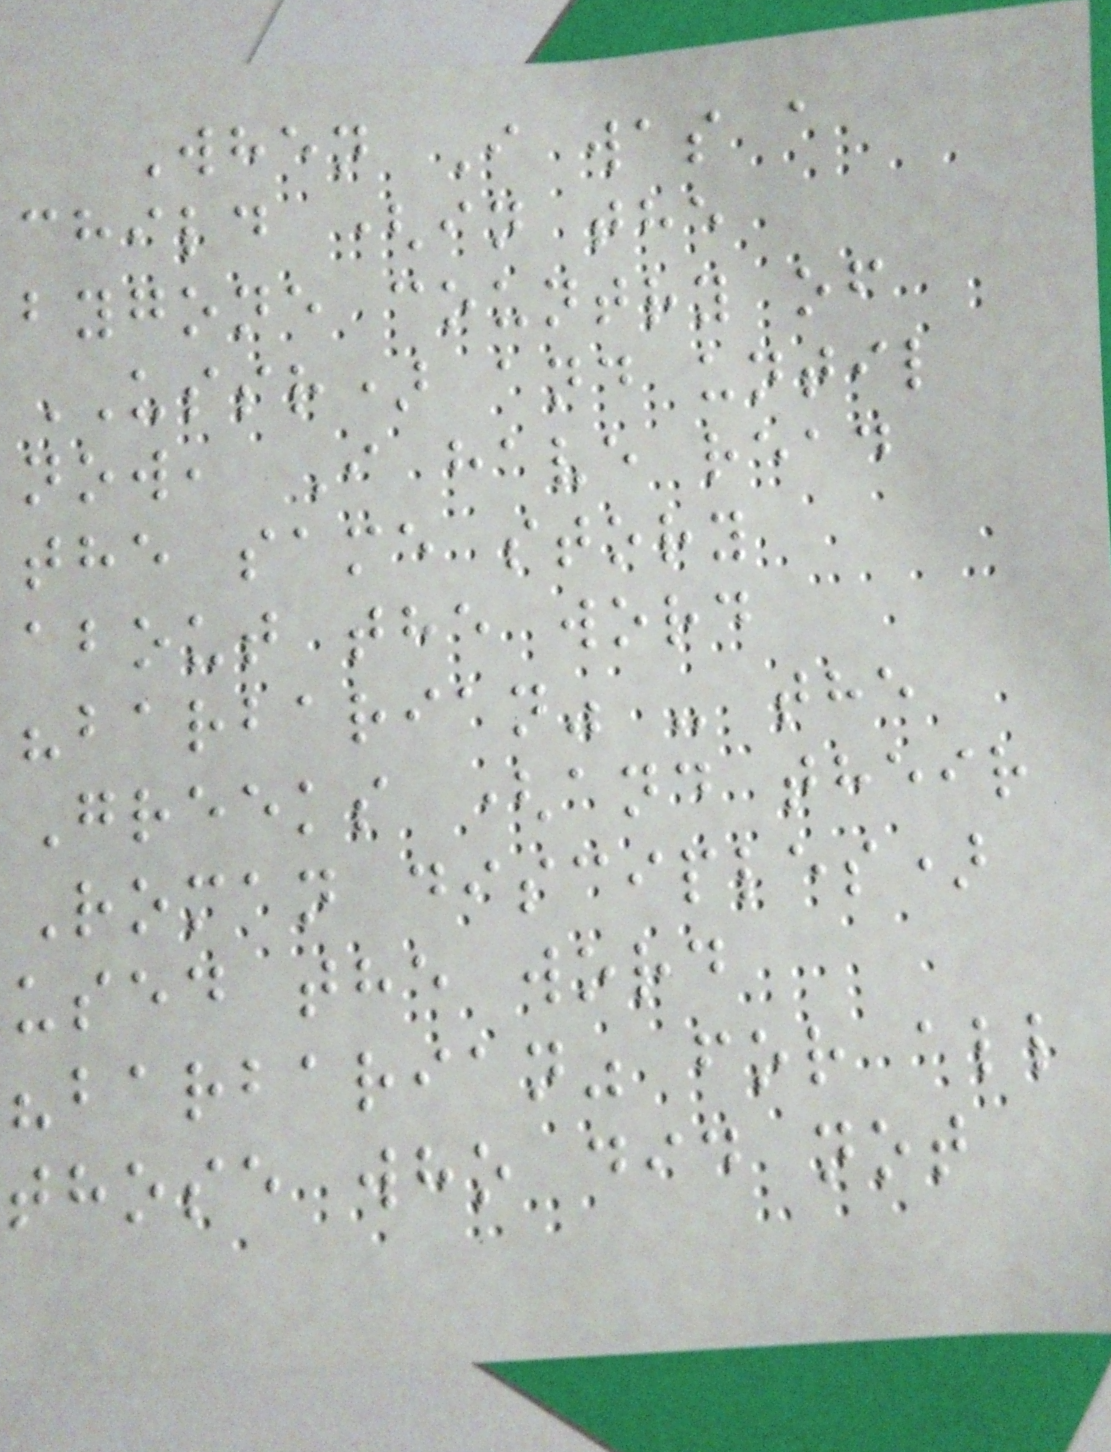When I was a
child (in the
bygone country of
USSR) and until
now, I have read
the same story
about the word
"barbarian" - the
Greeks (and their
Roman disciples)
used the word
"barbarian" for all
those who did not
